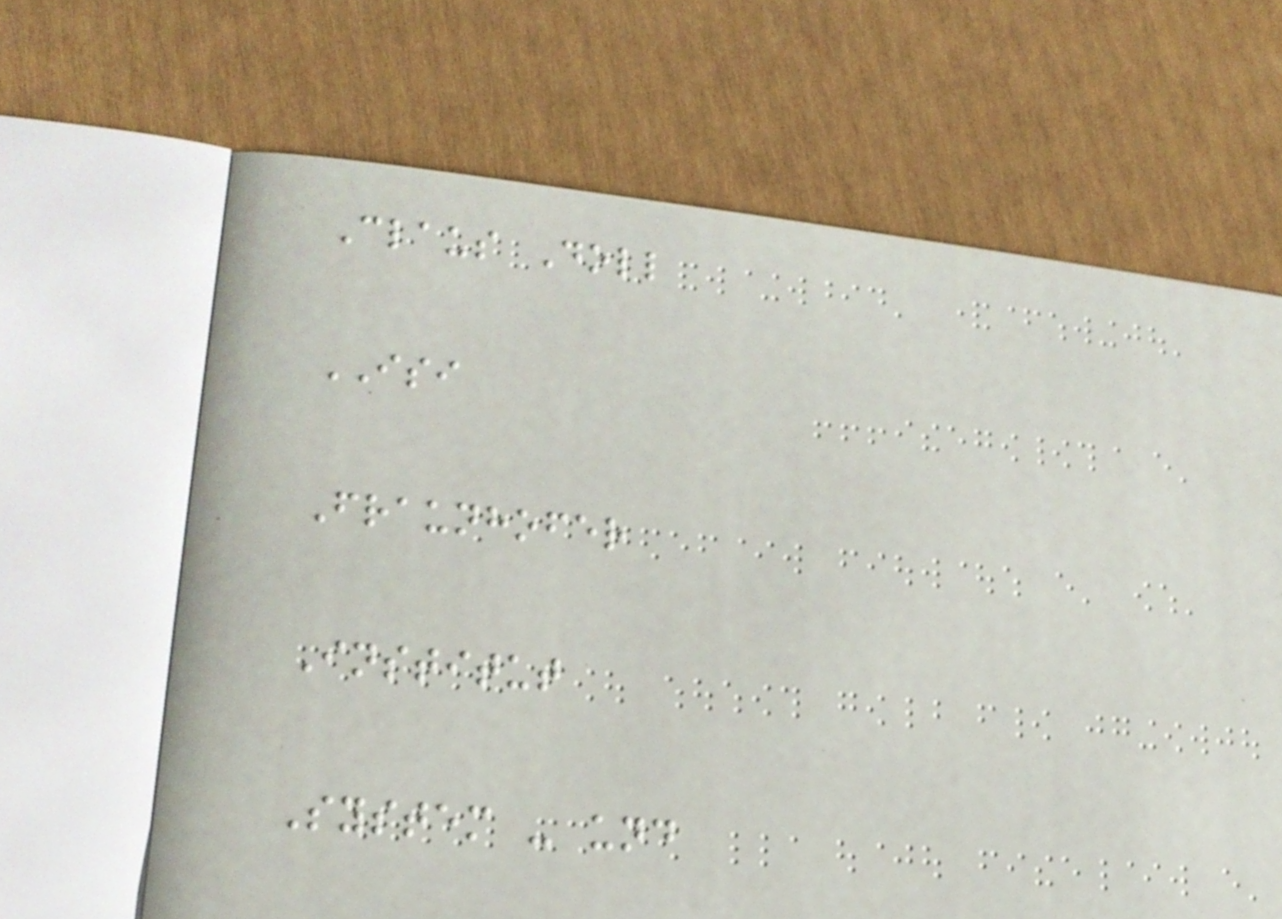Claus Doll
ISI
Fraunhofer
Institut
System - und
